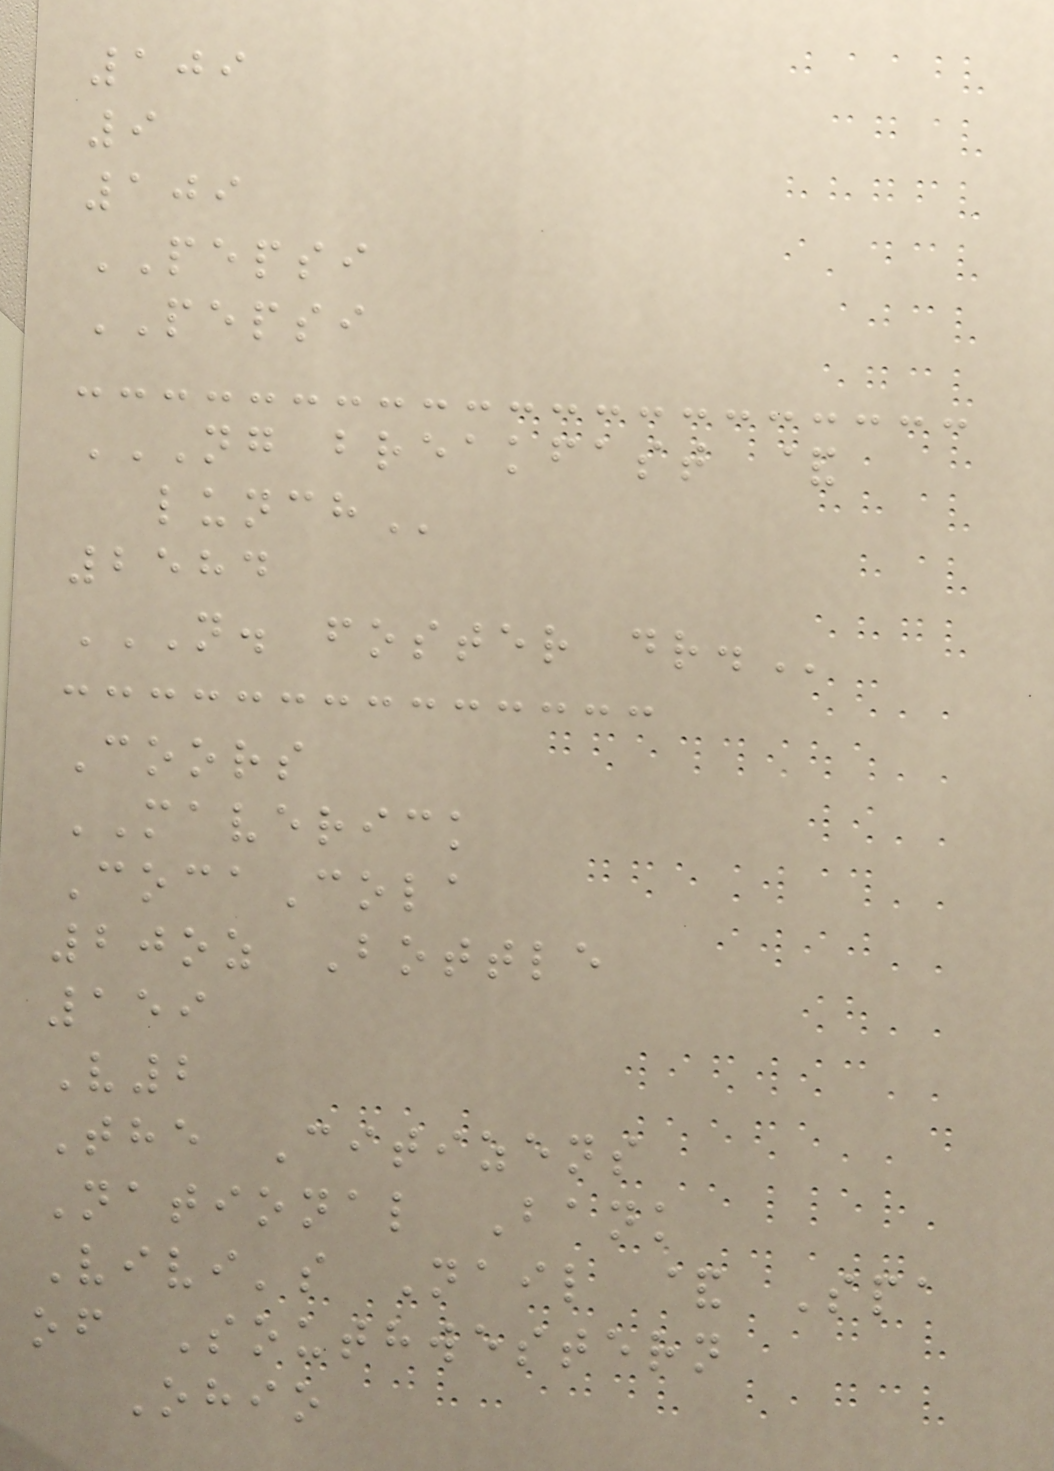109
9
109
PEPSI
PEPSI
NG BREAKFAST &
LUNCH
2584
N. FOSTER DR.
Coors
MAVERICK
CocaCola
20oz Bottle
159
V2
The Citizens
National Bank
Vivi's Nail & Spa
of Southwestern
Ohio
